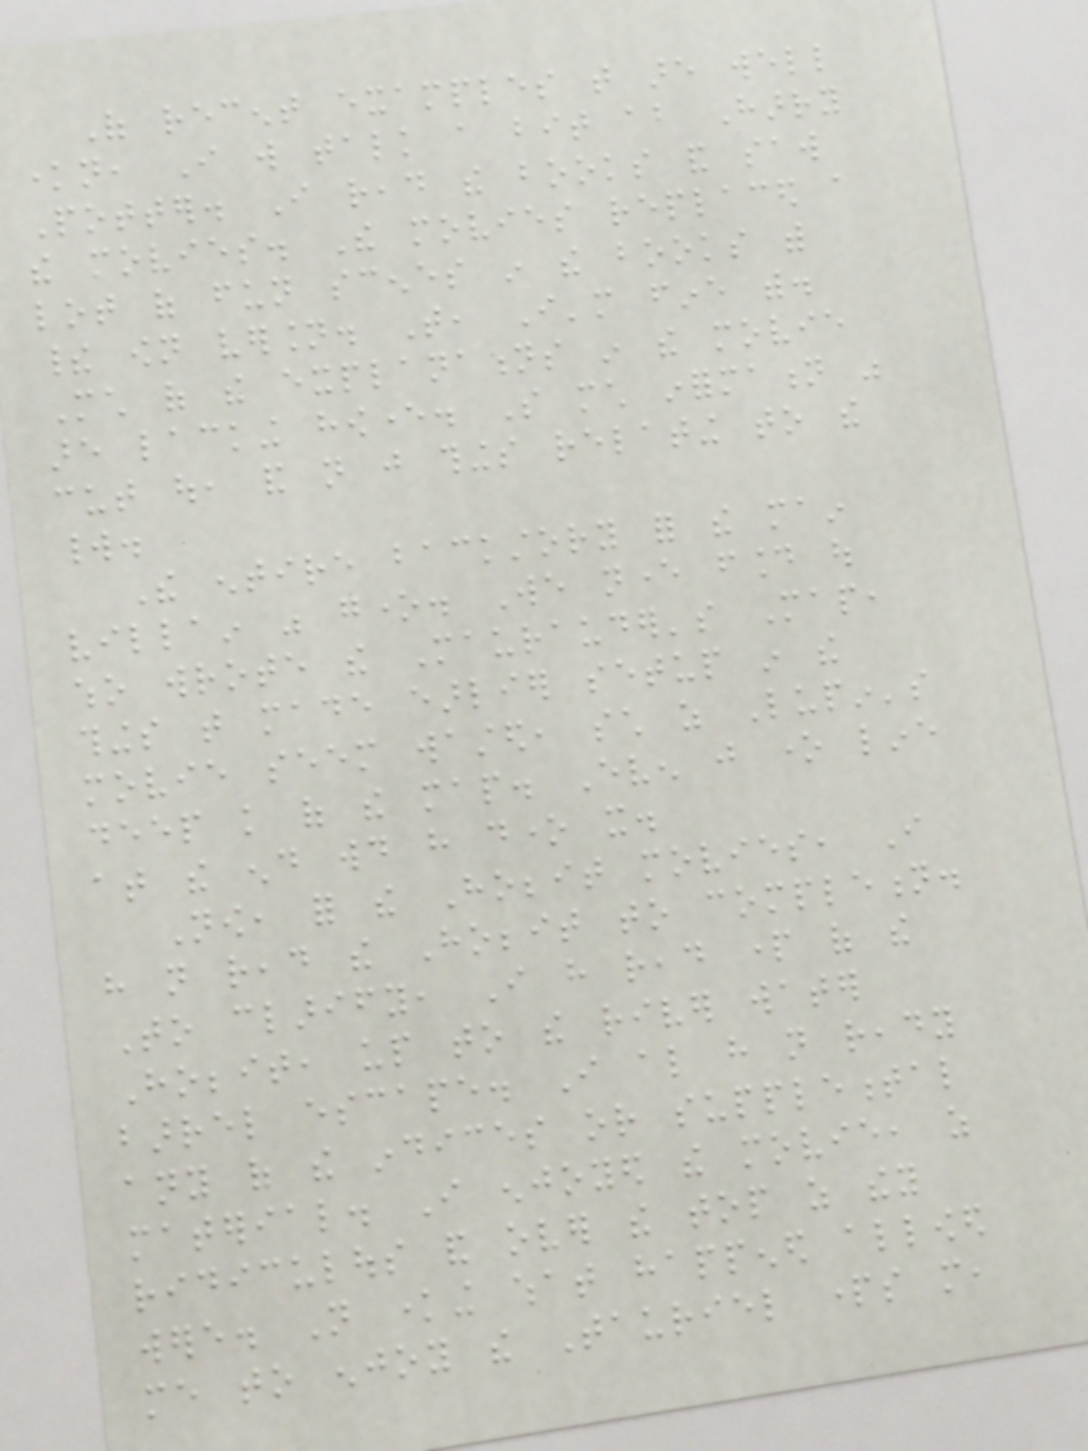Of recent examples that are well
known, I will talk a bit about Harry
Potter. I read the books and saw
the movies. The movies replaced a
lot of fun scenes in the books with
their own version. That, I'm fine with.
Much of the explanations in the movie
are lacking however. So much information was
cut out, and not just things relating to the
world.
The entire backstory for the main
villain was gone. We never found out
who wrote the Maurauder's Map,
things that made earlier setup in the
movie seem wasted, such as Lupin's
deep knowledge of the map. Even just one line
at the end would have done it.
Now, for the Hobbit movies, I
have not read the Hobbit to completion.
To clarify, I have read part of the
Hobbit, up to the river water
barrel escape. I also have not ready
any of the indices or supplemental
material. I enjoyed the movie, as
ridiculous and over the top as they
were. Not knowing what happened allowed
me to enjoy the Tauriel parts more,
